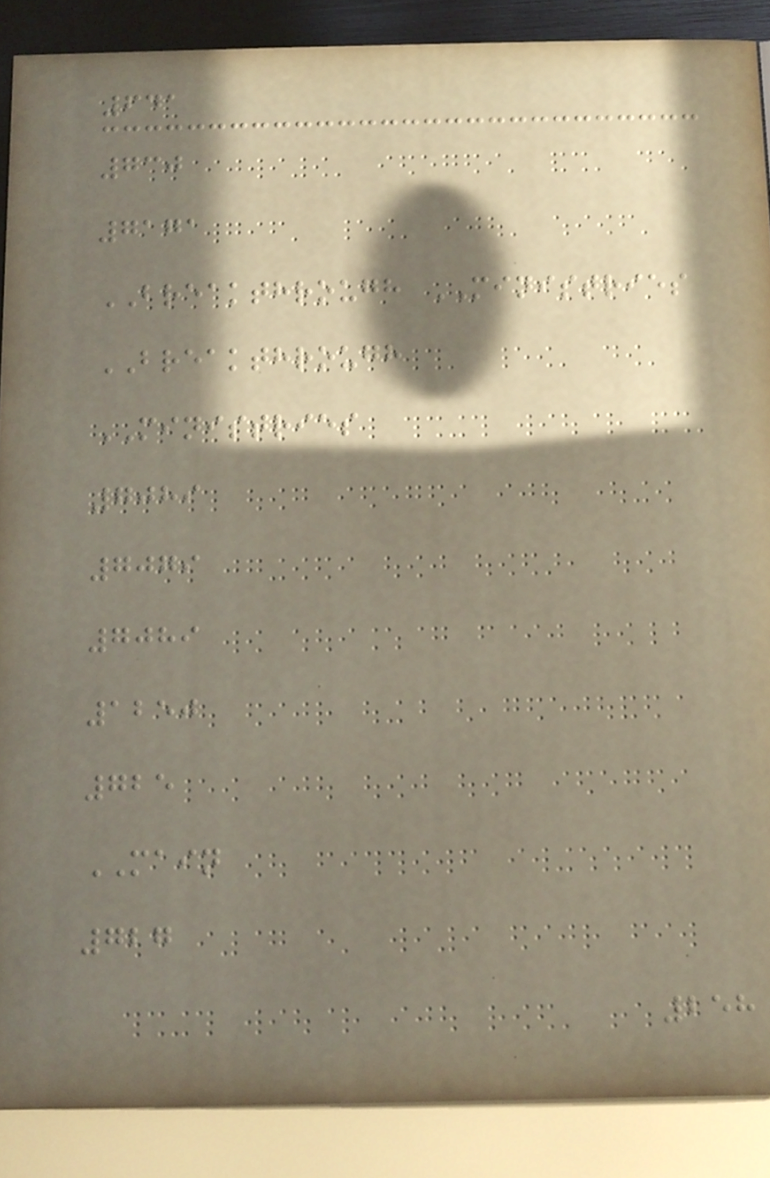641
730
7171
BREAKTHROUGH MINISTRIES
BREAKTHROUGH
MINISTRIES
7089
7079
7089
1250
725
MAIN
727
258
